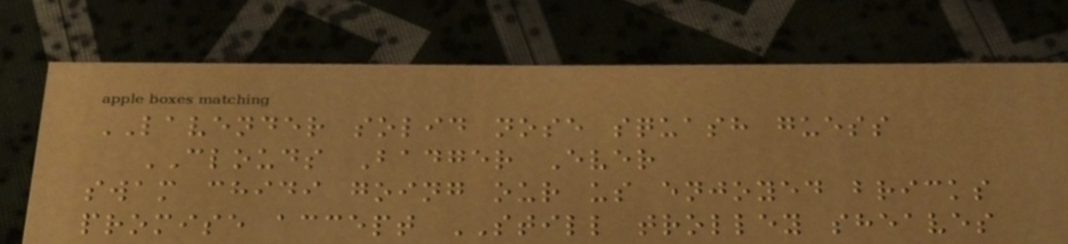LAVENDER solid nose squash guess
CLOUDS Badger Ever
swam chidi going our us enjoyed bricks
promise accept STILL trolley sheaves
